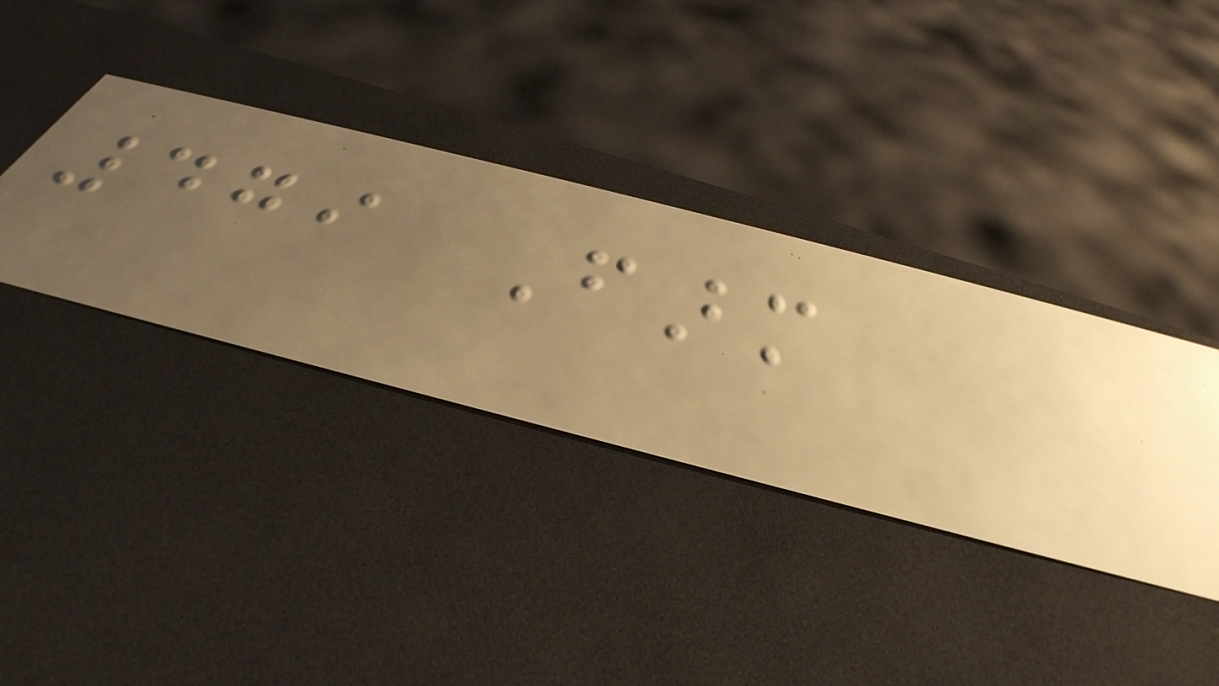479 Farm
